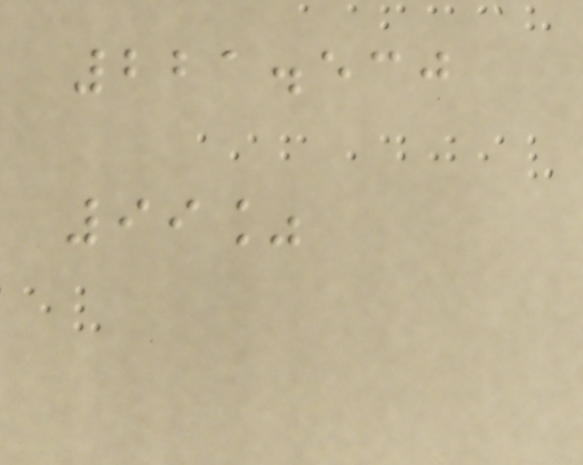221.530
99%
